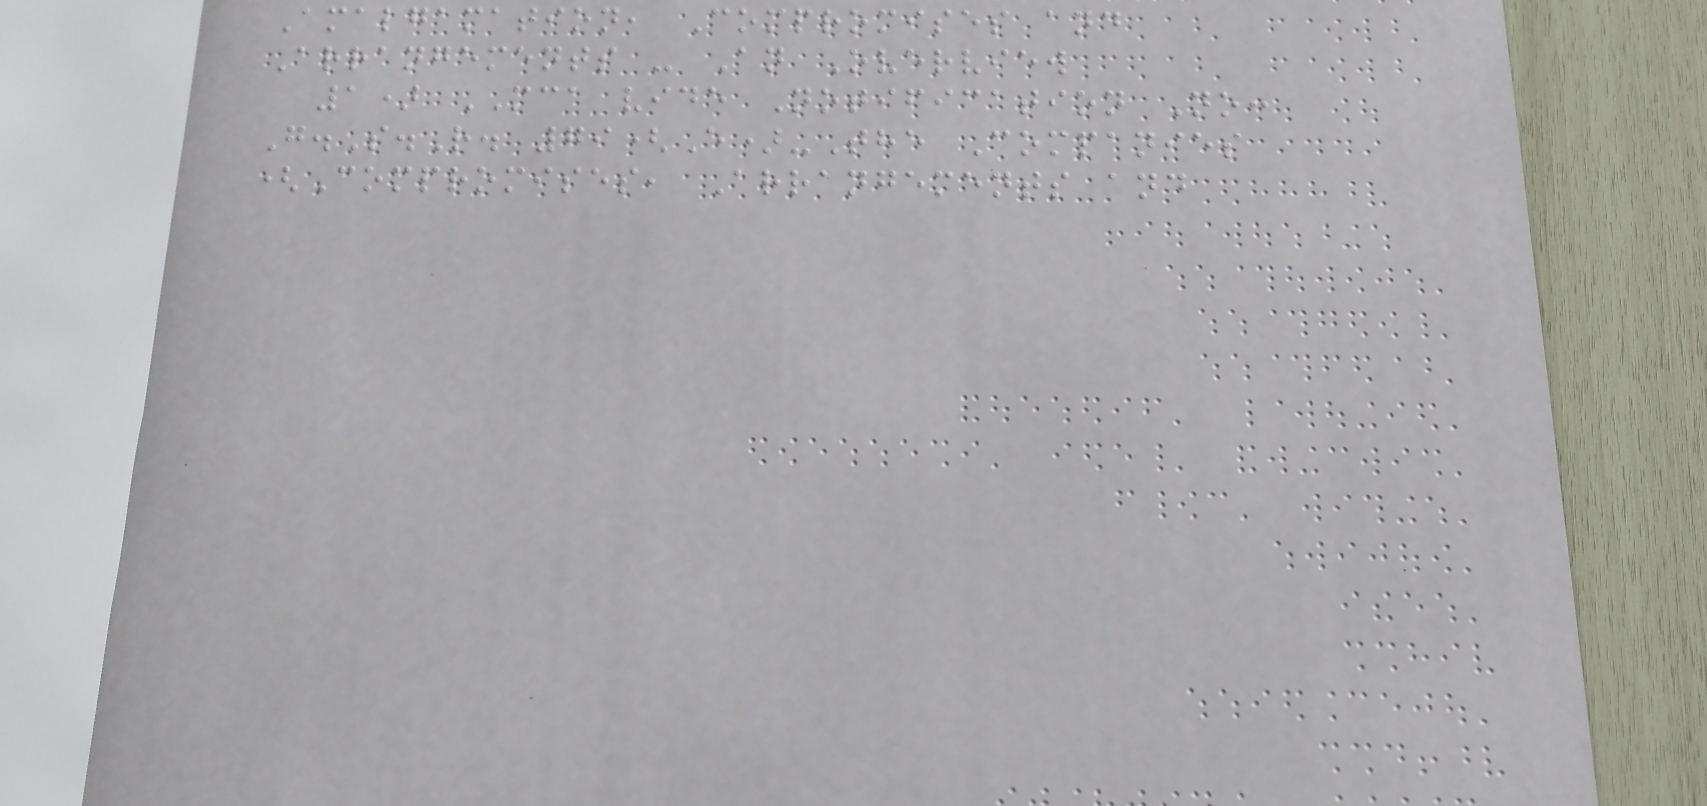Amalgamation, Compromises and
Arrangements - An Overview
1) MCA vide Notification No:
G.S.R. 79(E)-The Companies
(Compromises, Arrangements and
